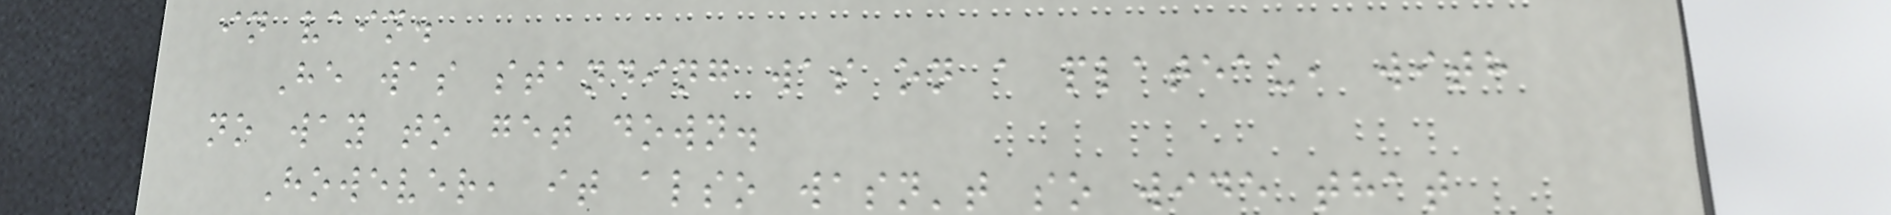in vain.
He was standing was on a plateau, with
no way to get down.
However, it also wasn't so wide that
